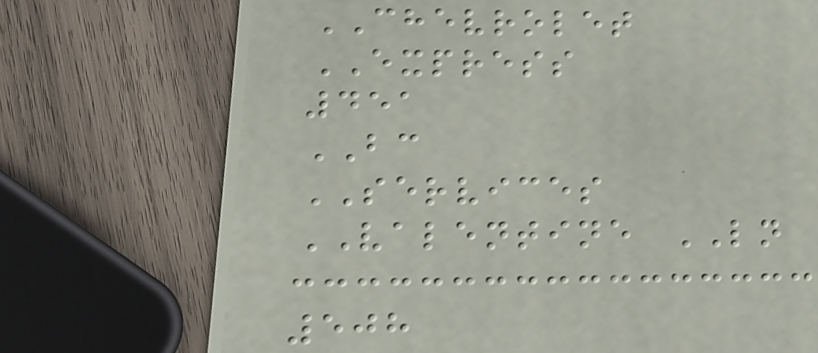CHEVROLET
EXPRESS
451
BC
SERVICES
VALENTINE LN
508
